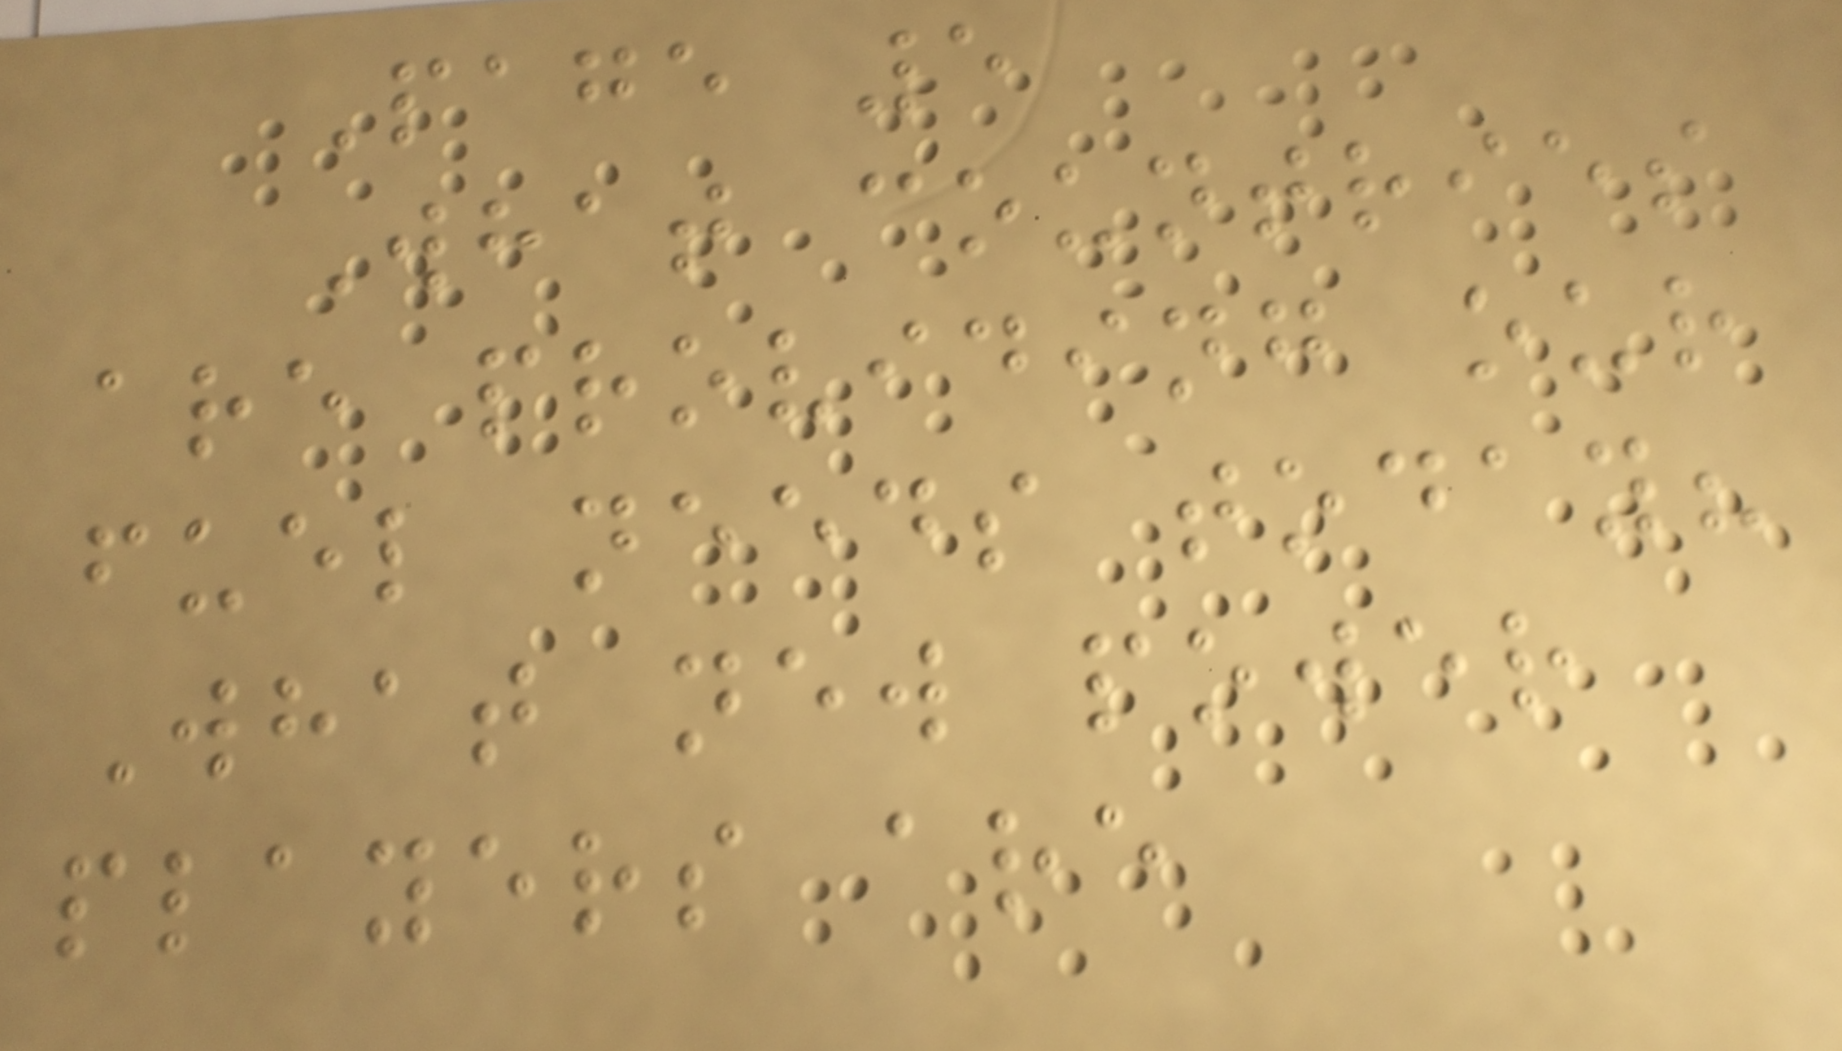Page 5
What countries
are providing our
fuel needs today?
What new power
players are
